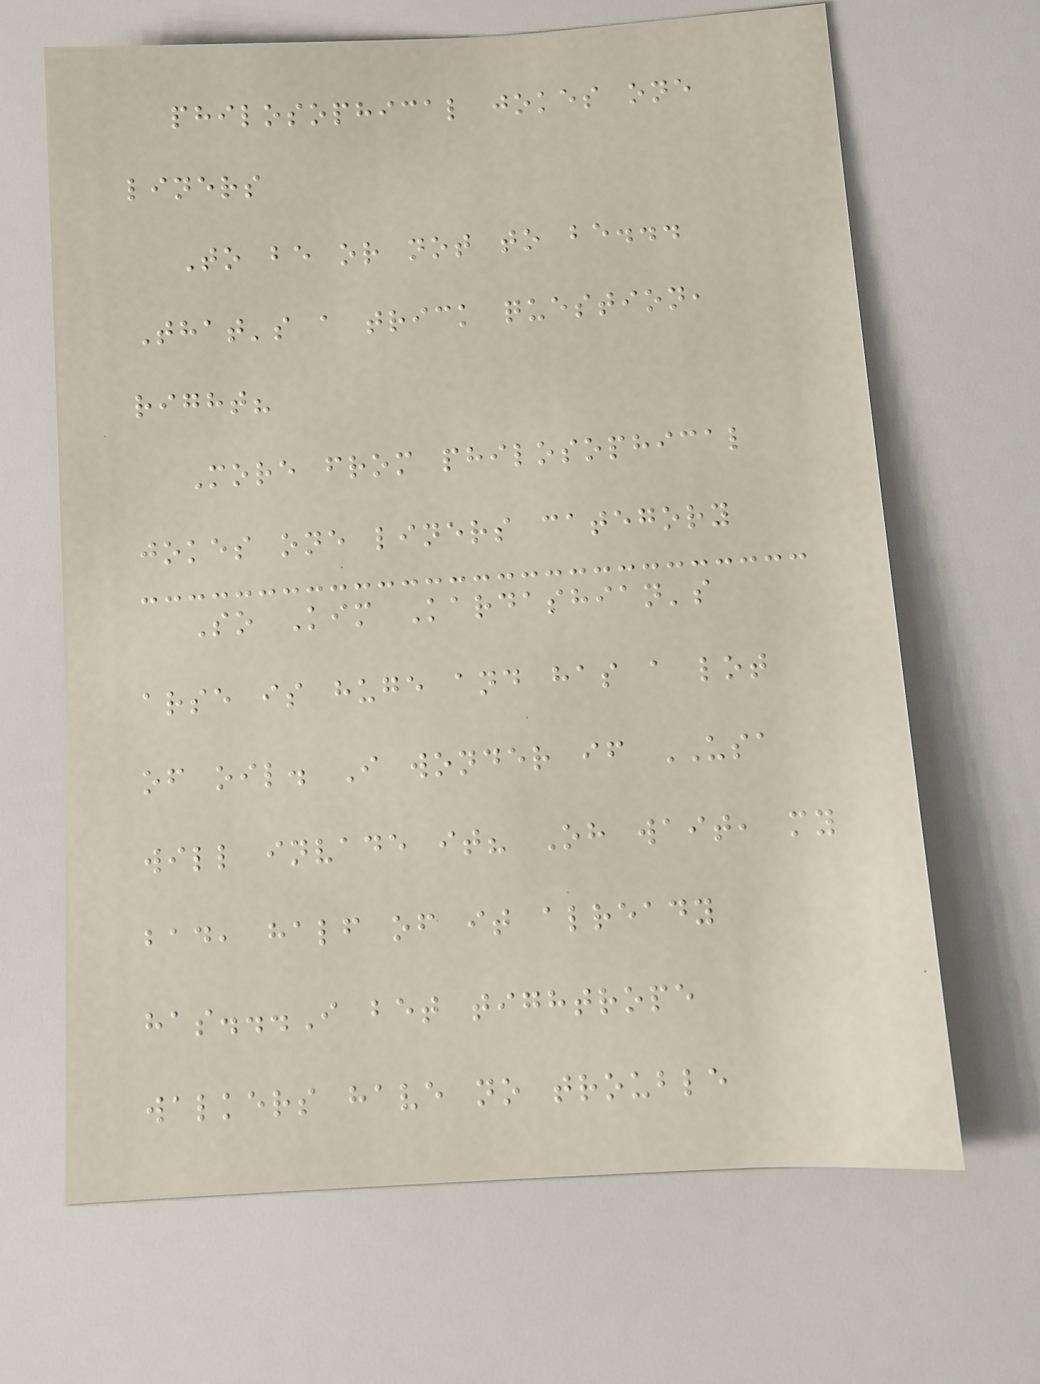philosophical jokes one
liners
To be or not to be...
That's a trick question,
right?
More from philosophical
jokes one liners category
So Kim Kardashian's
arse is huge and has a lot
of oil. I wonder if USA
will invade it? Oh wait, my
bad, half of it already
has...I bet tightrope
walkers have no trouble
